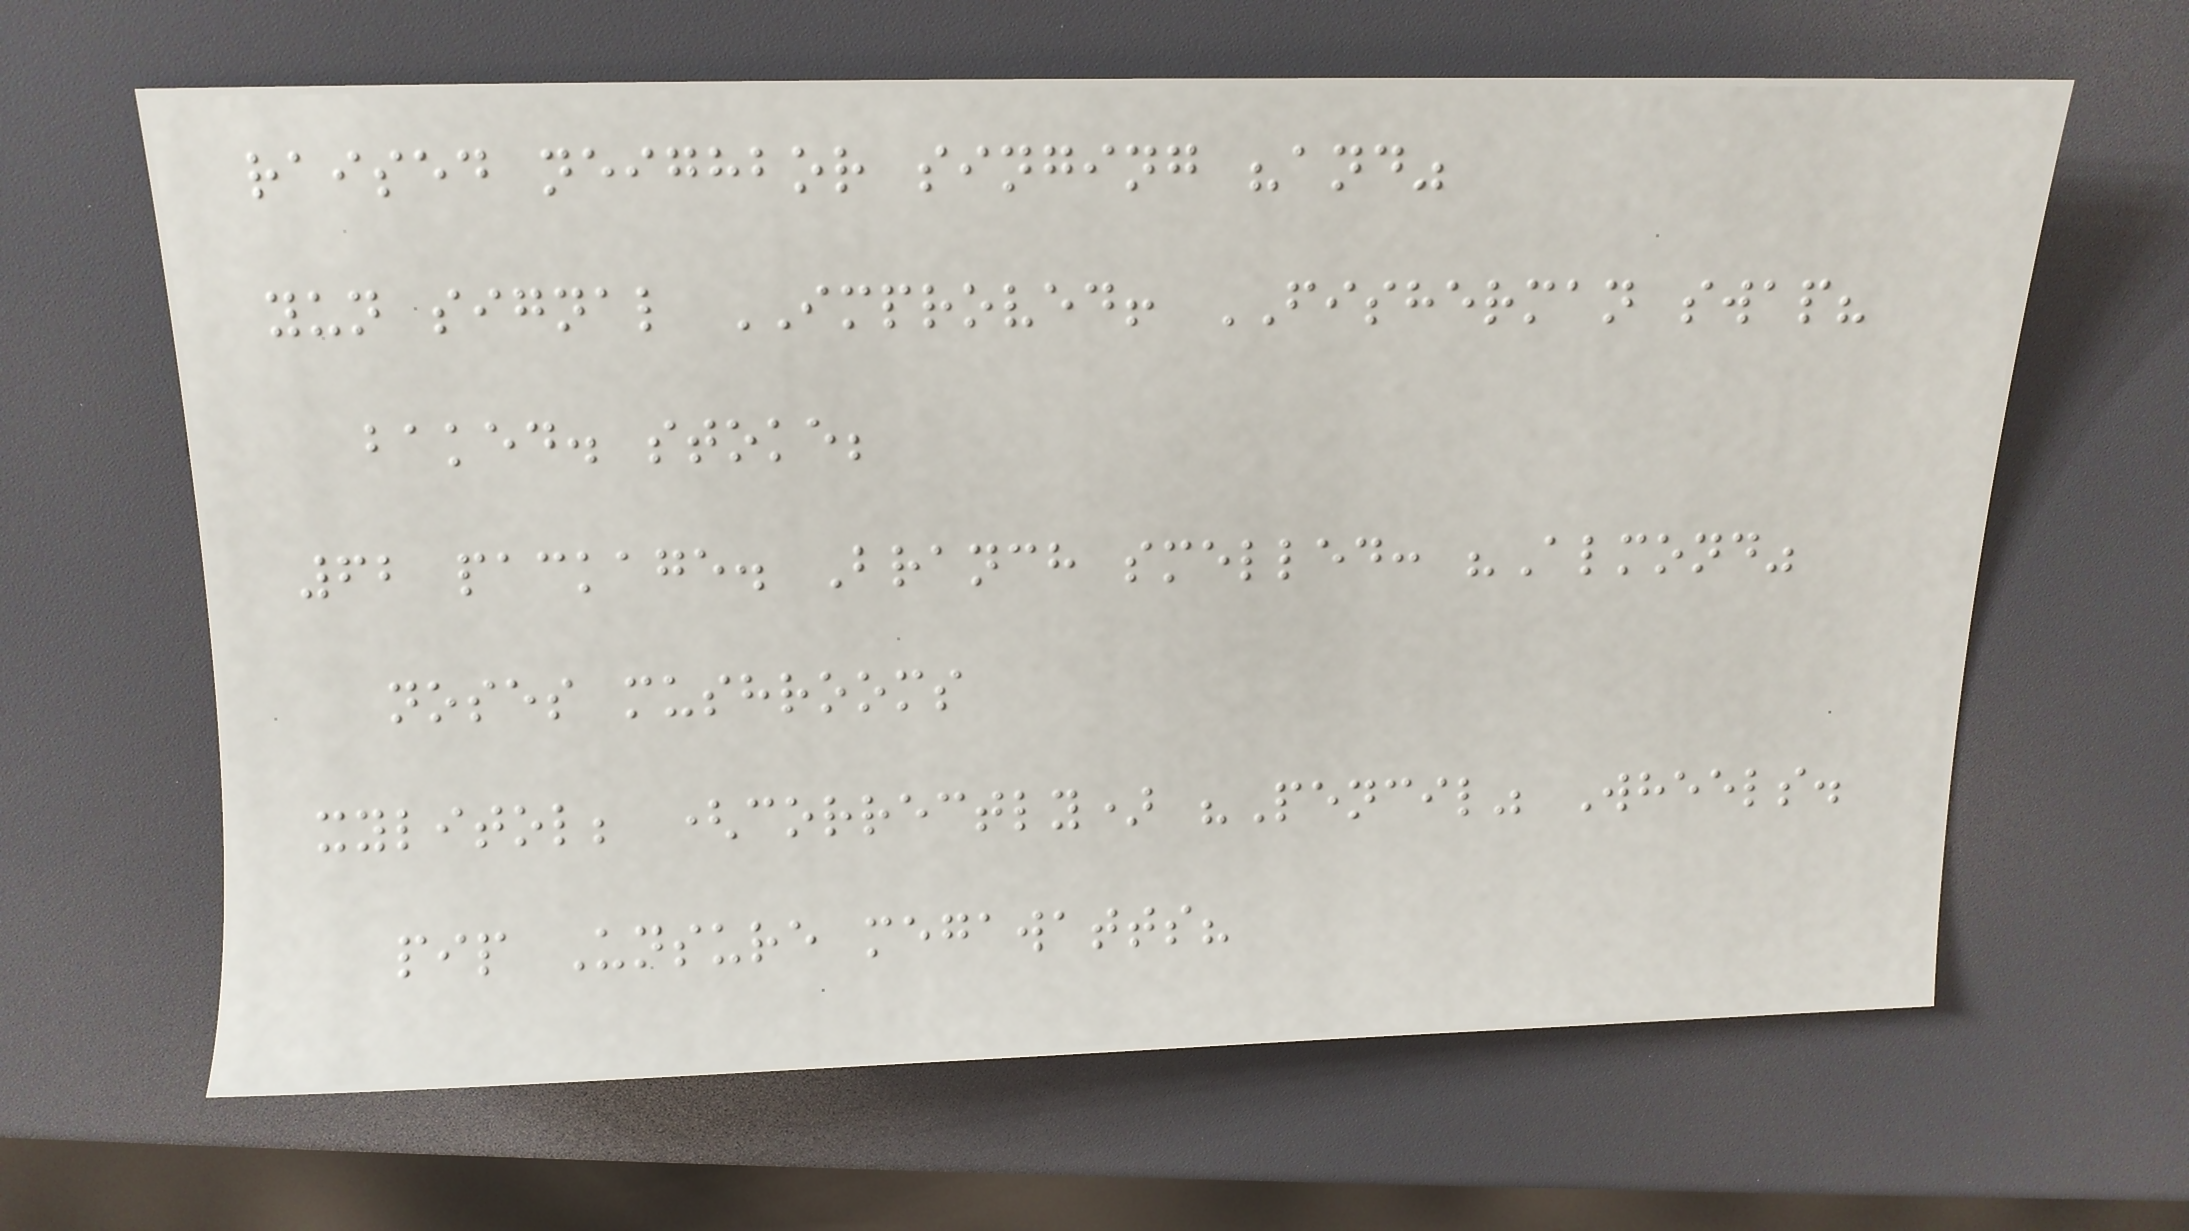raised neighbor singing "and"
yun signal IMPROVED! FISHERMAN swap?
baked. stoke;
62 package. Branch smelled: "Almond"
noses mushrooms
xylitol; (correctly) "Pencil" Wheels.
pip Unsure megawatts?
